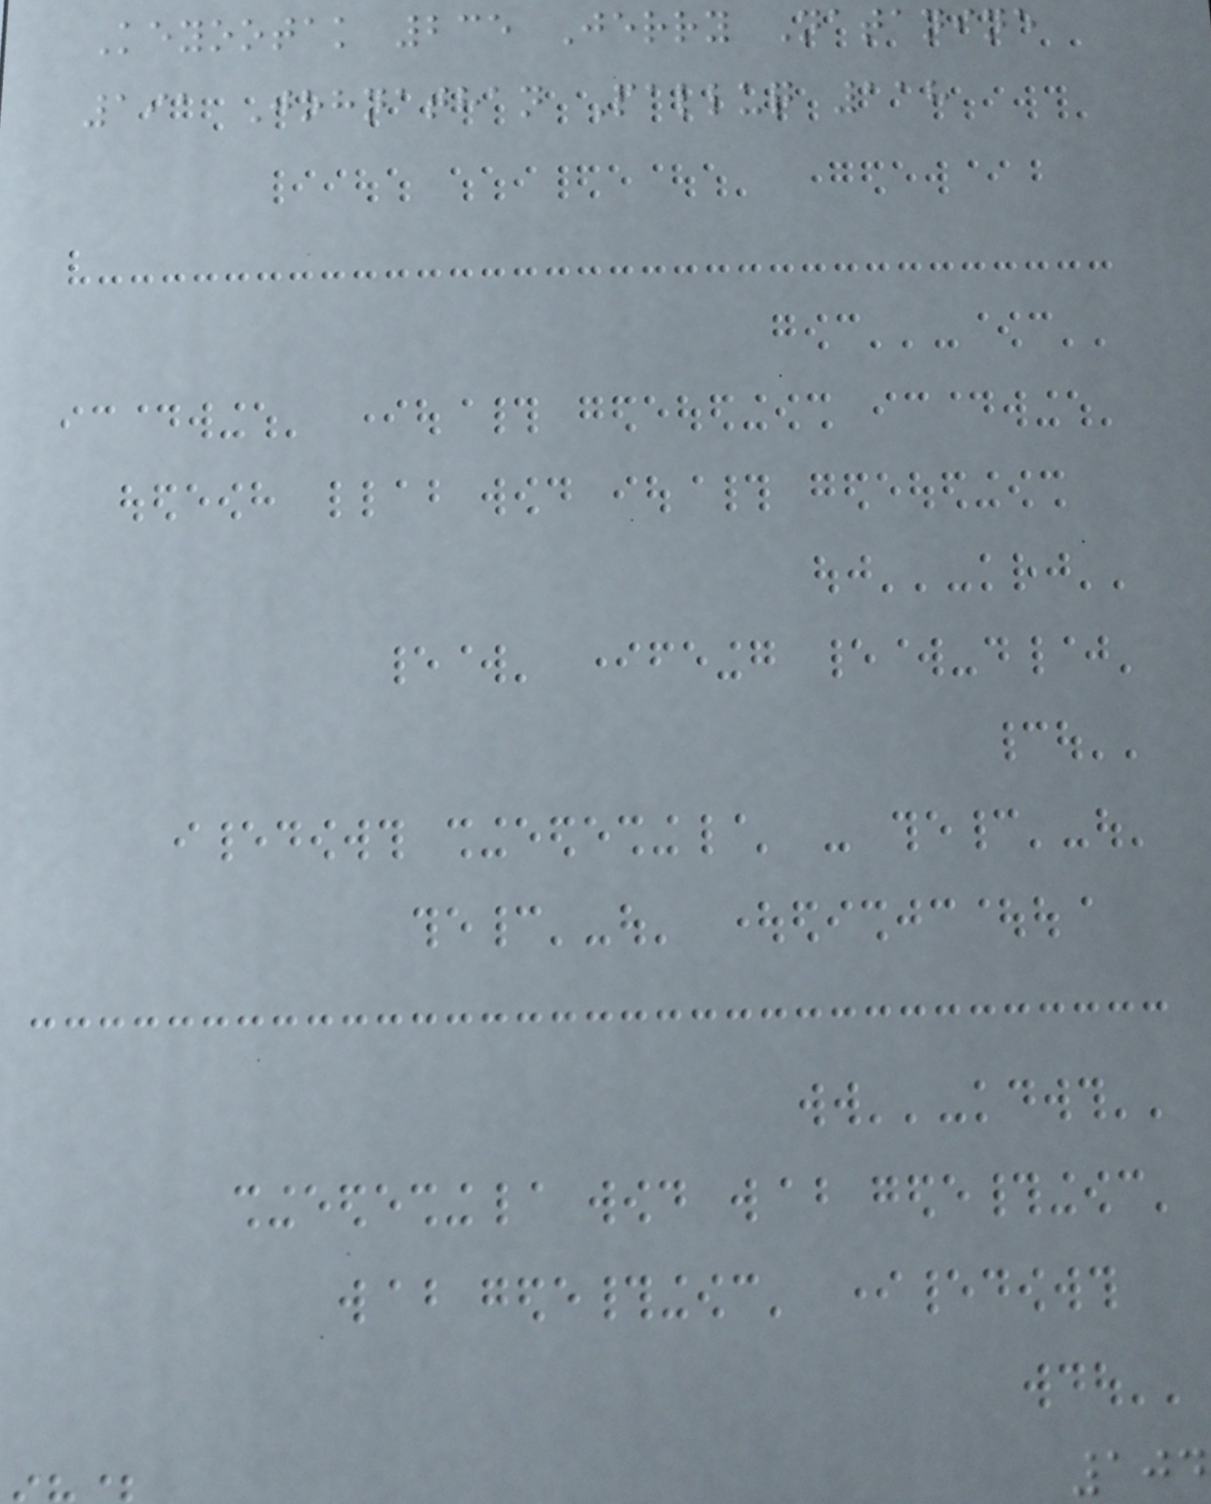Keyootak 235 Jerry Natanine
191 Johnathan Palluq 118
104
